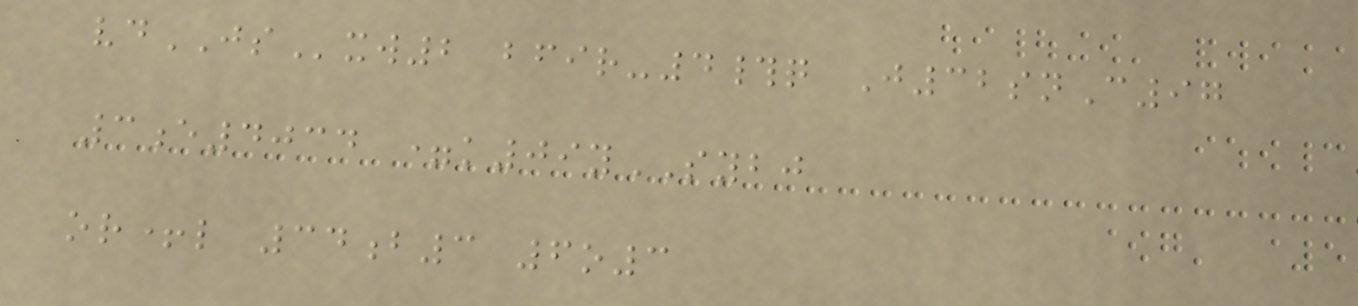vdJSxw2 bfir-4#q J32snC97
3e4034 =k09ySYBJ
or+l 34b3 6o3
